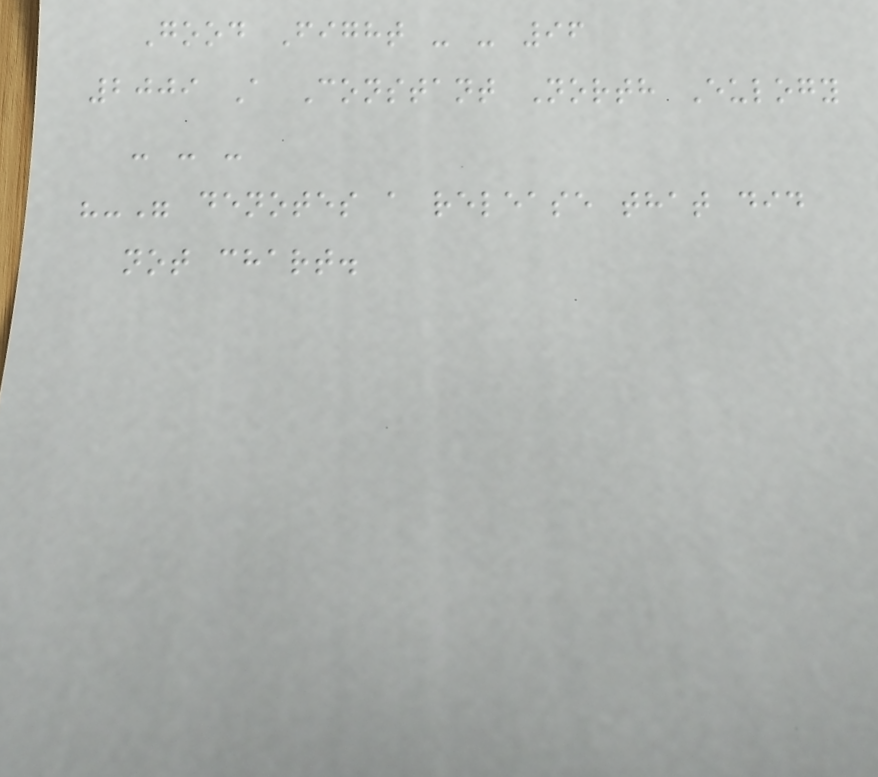Good Fight - - 96
2009 A Constant North Eulogy
- - -
"-" denotes a release that did
not chart.
